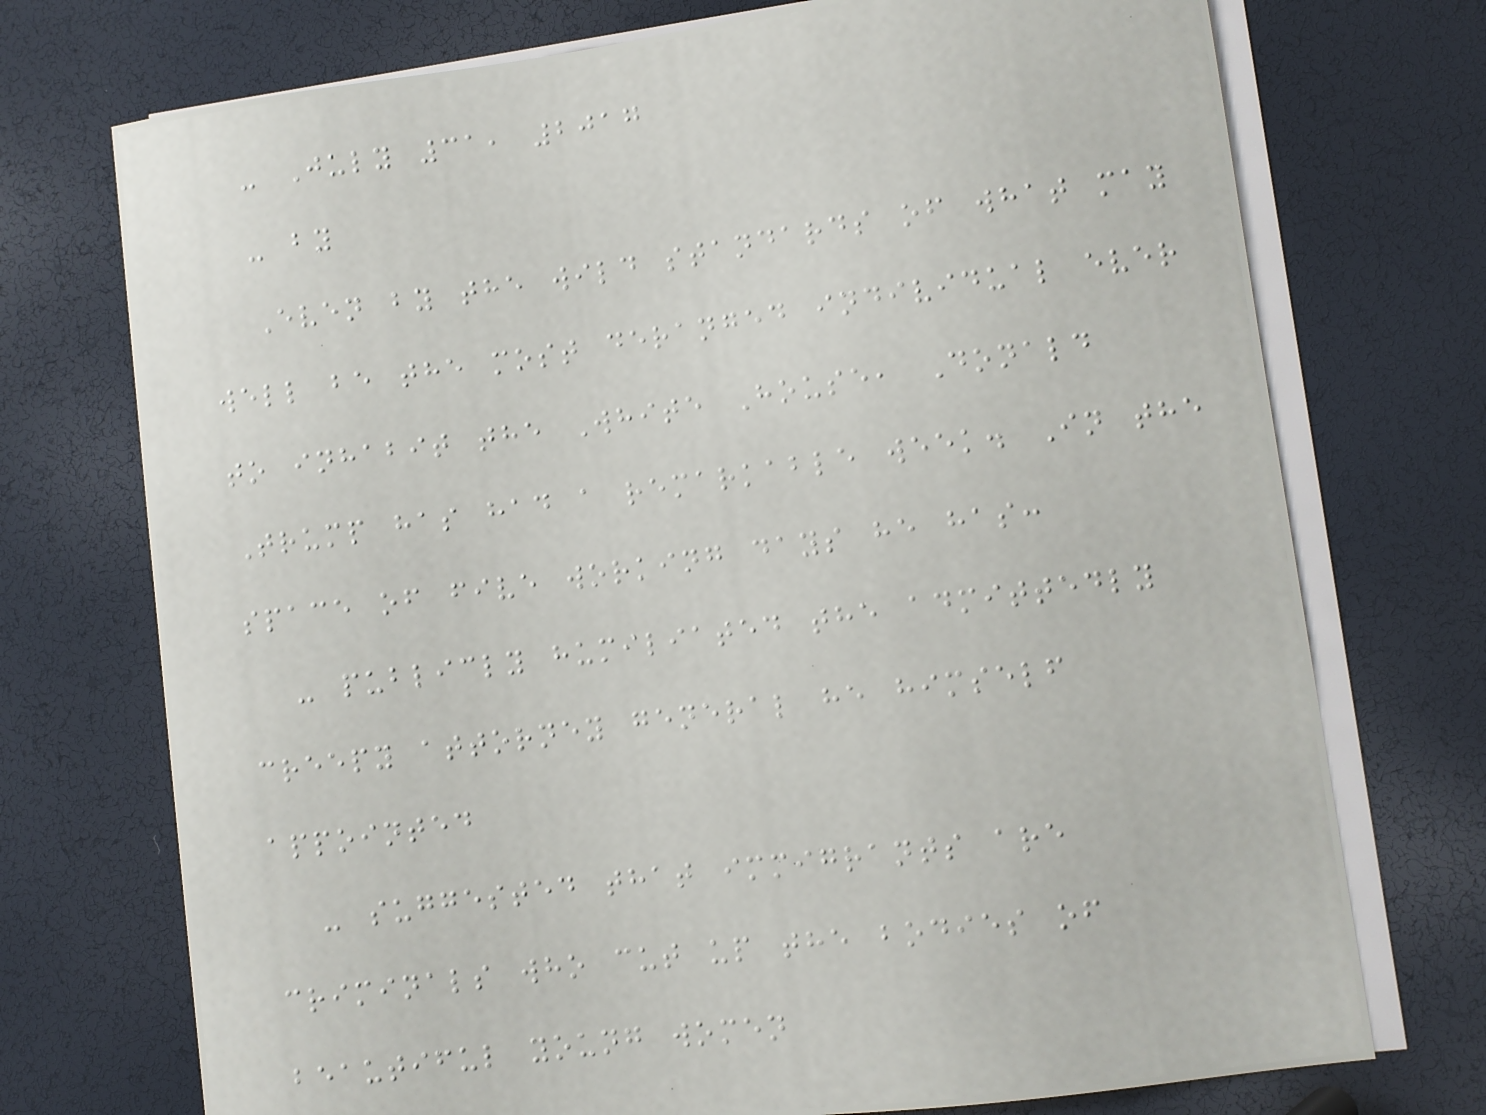- July 31, 2017
- by
Even by the wild standards of what may
well be the most deranged individual ever
to inhabit the White House, Donald
Trump has had a remarkable week. In the
space of five working days he has:
- publicly humiliated the admittedly
creepy attorney general he himself
appointed
- suggested that immigrants are
criminals who cut up the bodies of
beautiful young women
